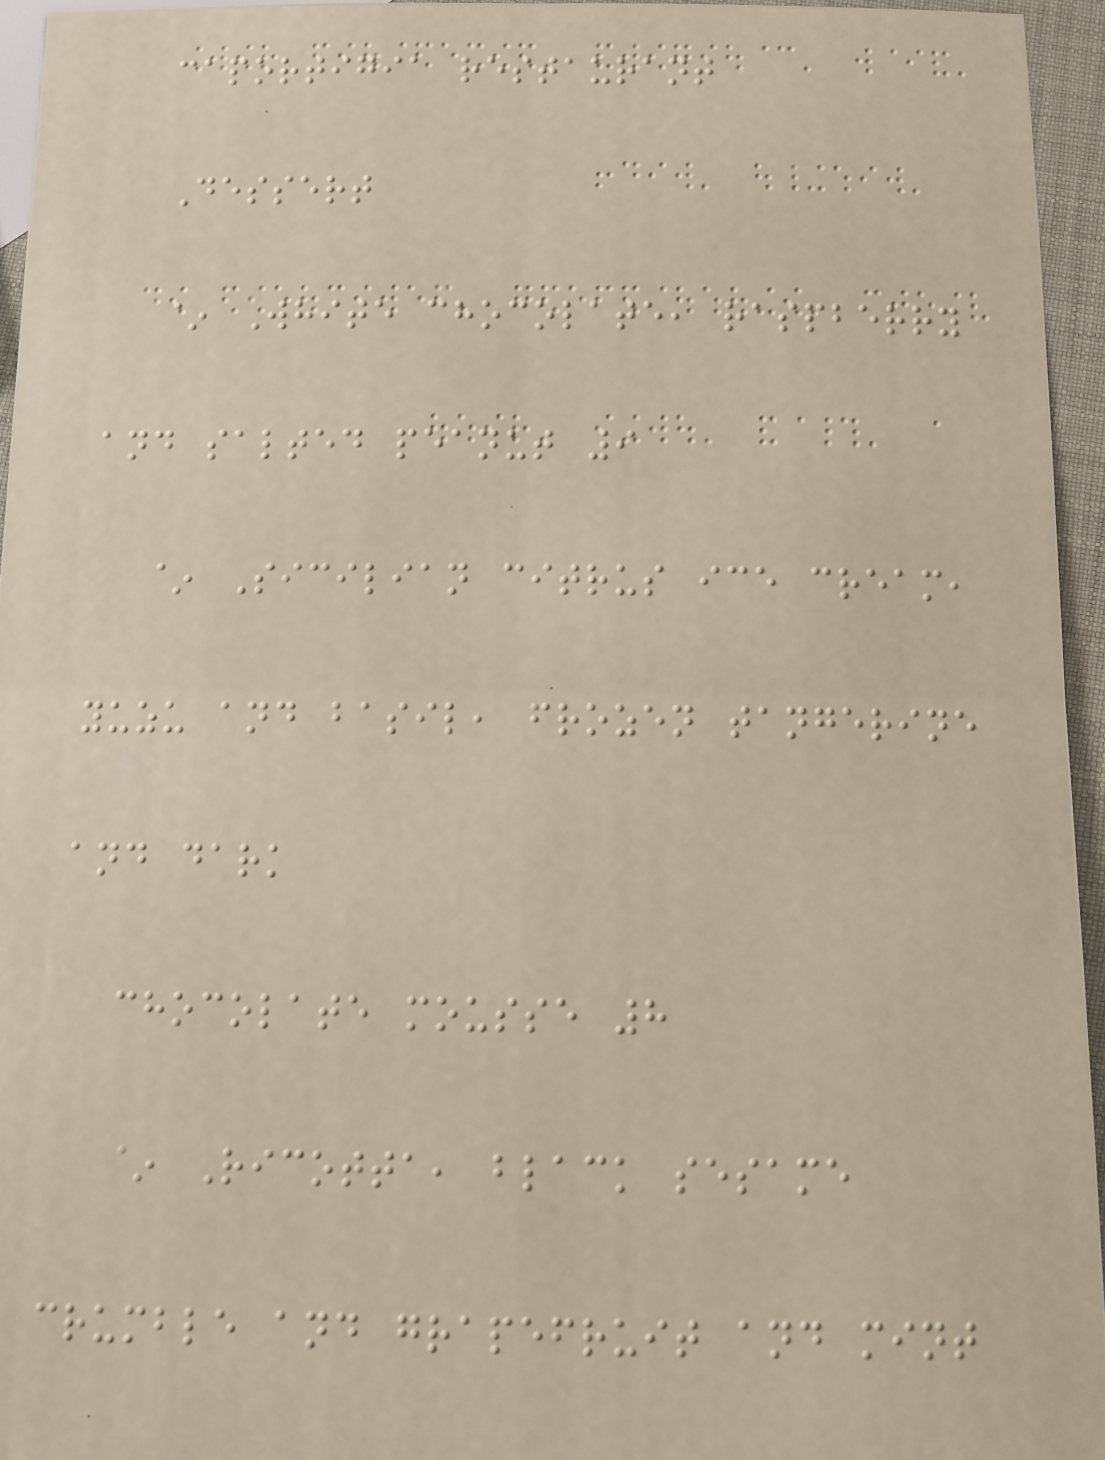caportigia restaurant
Dessert
~ White chocolate, raspberry
and salted peanut 9
~ Sicilian citrus ice cream,
yuzu and basil, frozen tangerine
and dark
chocolate mousse 8
~ Ricotta, black sesame
crumble and grapefruit and mint
